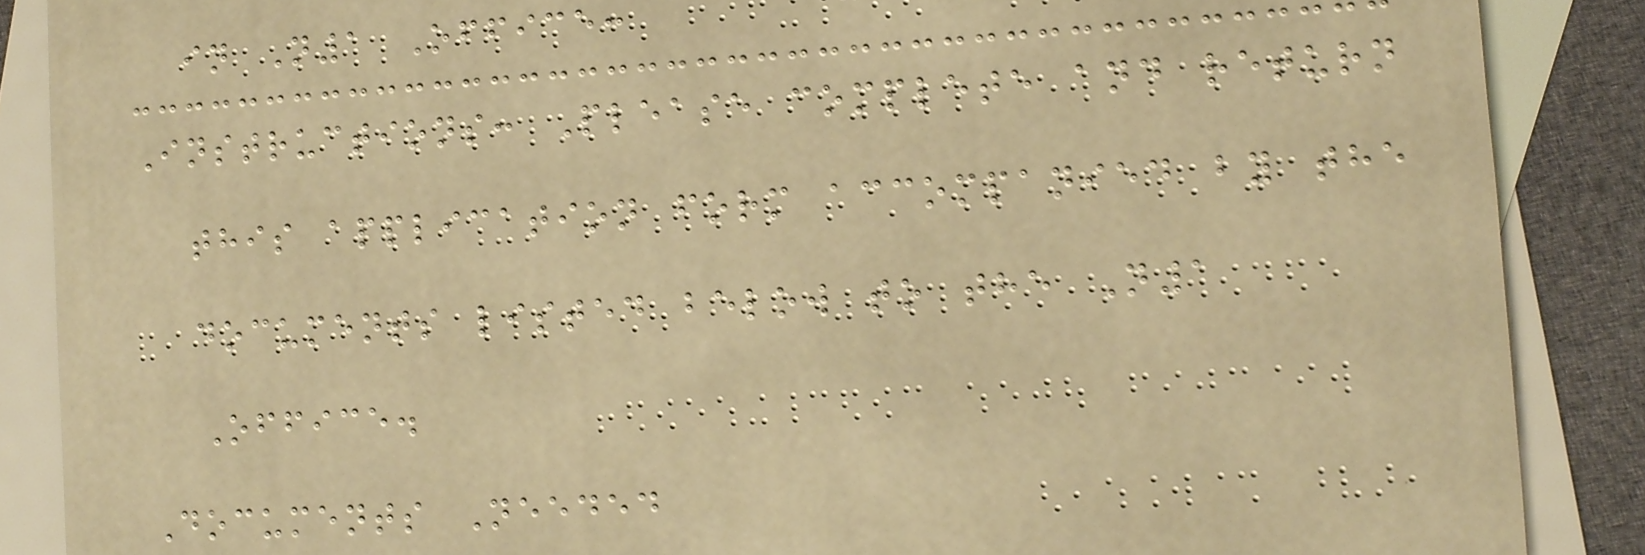in N1 Office:
Instructions: Please complete and return
this application form accompanied by the
documents listed below to the N1
Office.
Documents Needed
